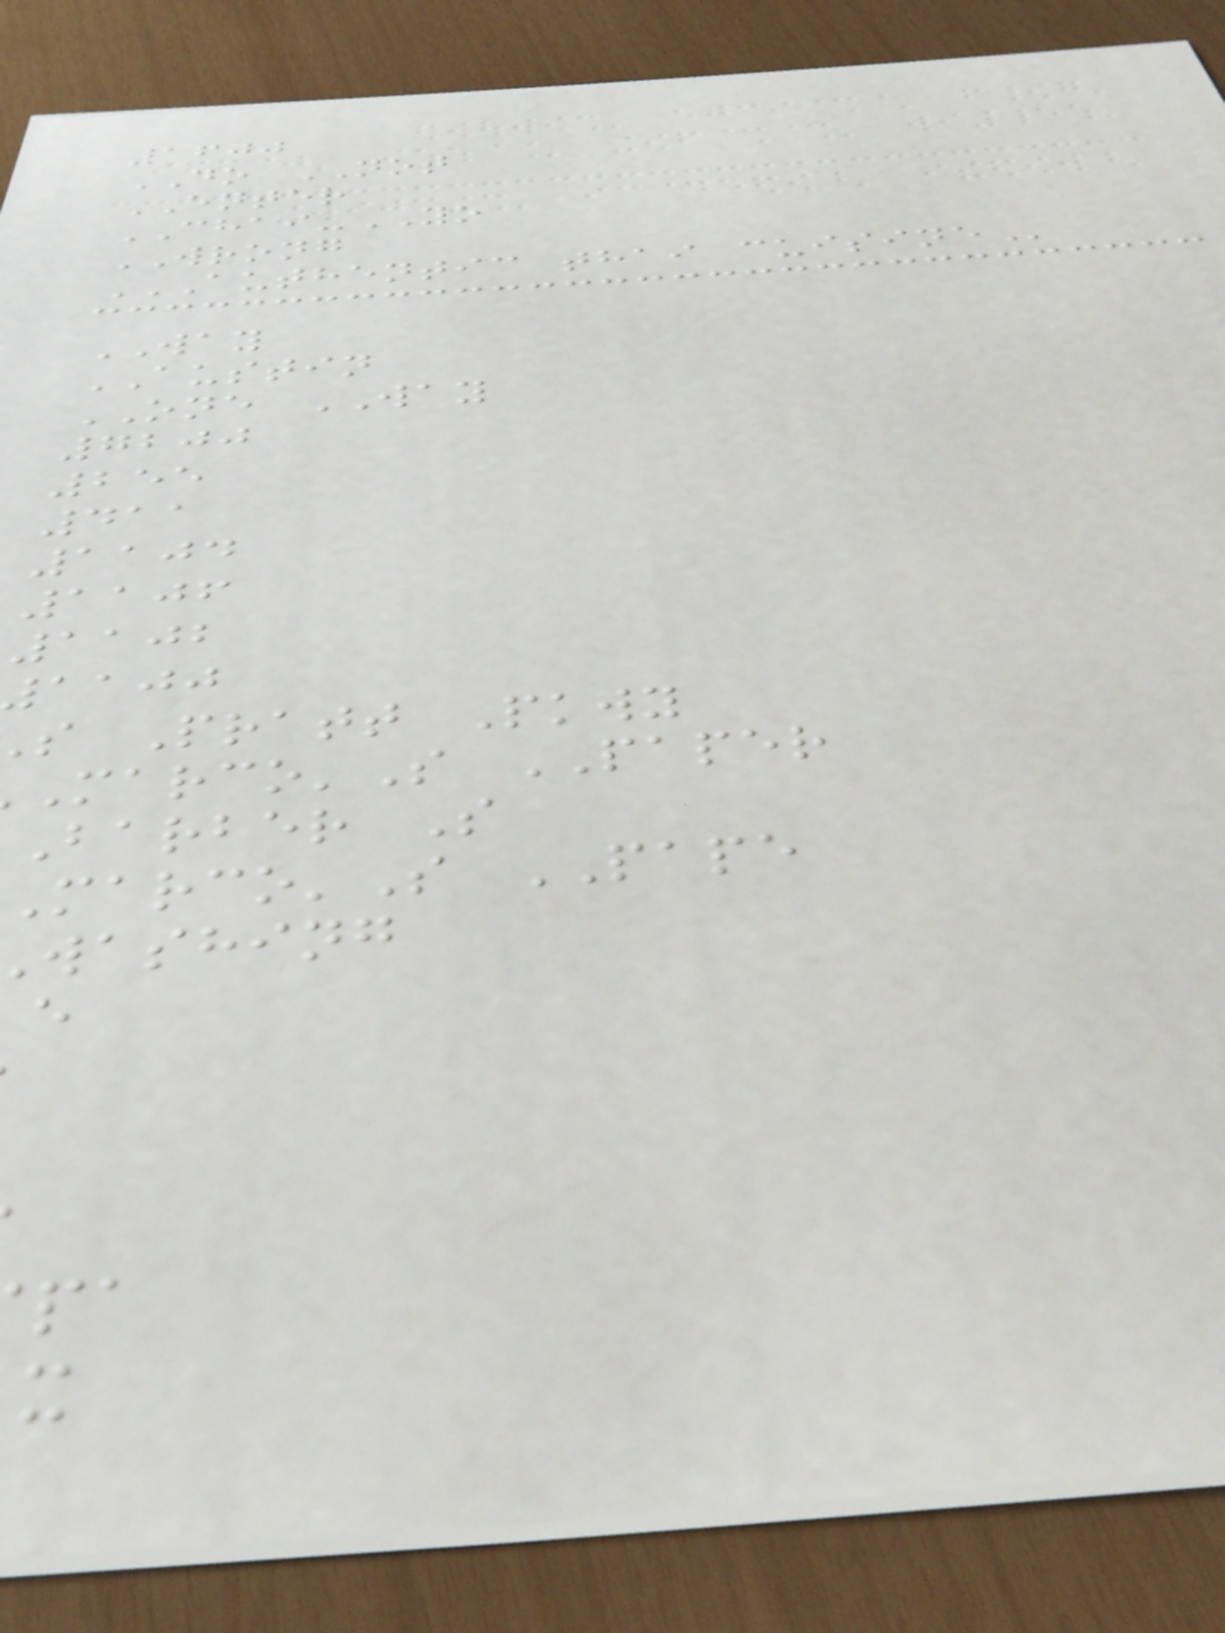1600
DO NOT
ENTER
CHAI-YO
WRONG
AUTHENTIC THAI CUISINE
WAY
AUSTIN
ONE WAY
7200
255
411
1104
1106
1102
aajj
s Pratt Pkwy
'S PAPER
barber S
'S PAPE
washing
